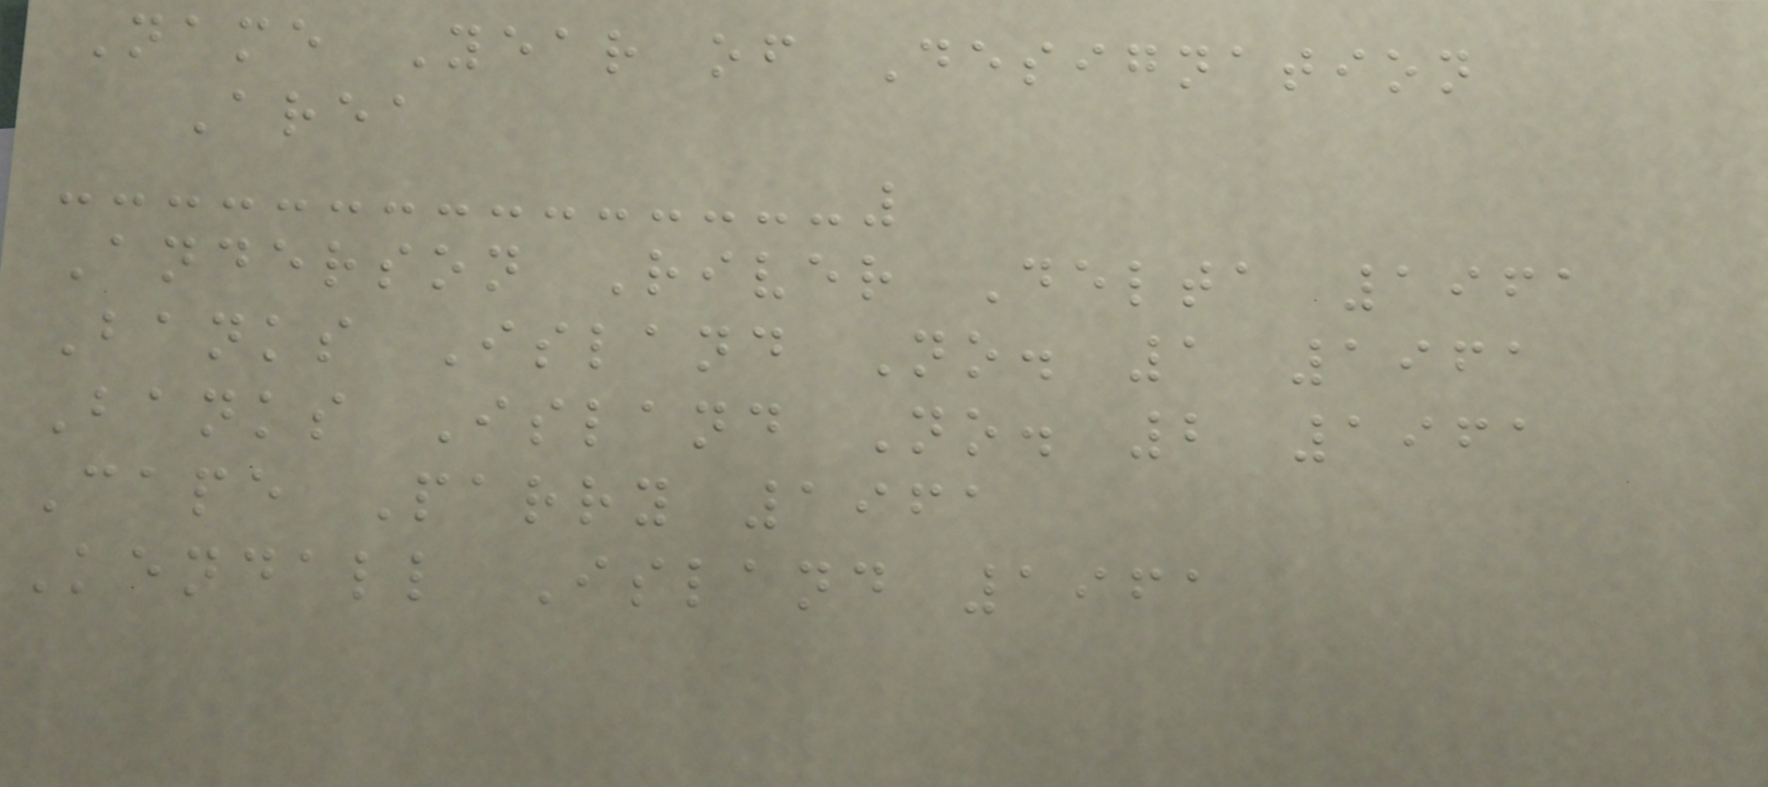Name Year of Designation
Area
Anderson River Delta 1961
Banks Island No. 1 1961
Banks Island No. 2 1961
Cape Parry 1961
Kendall Island 1961
